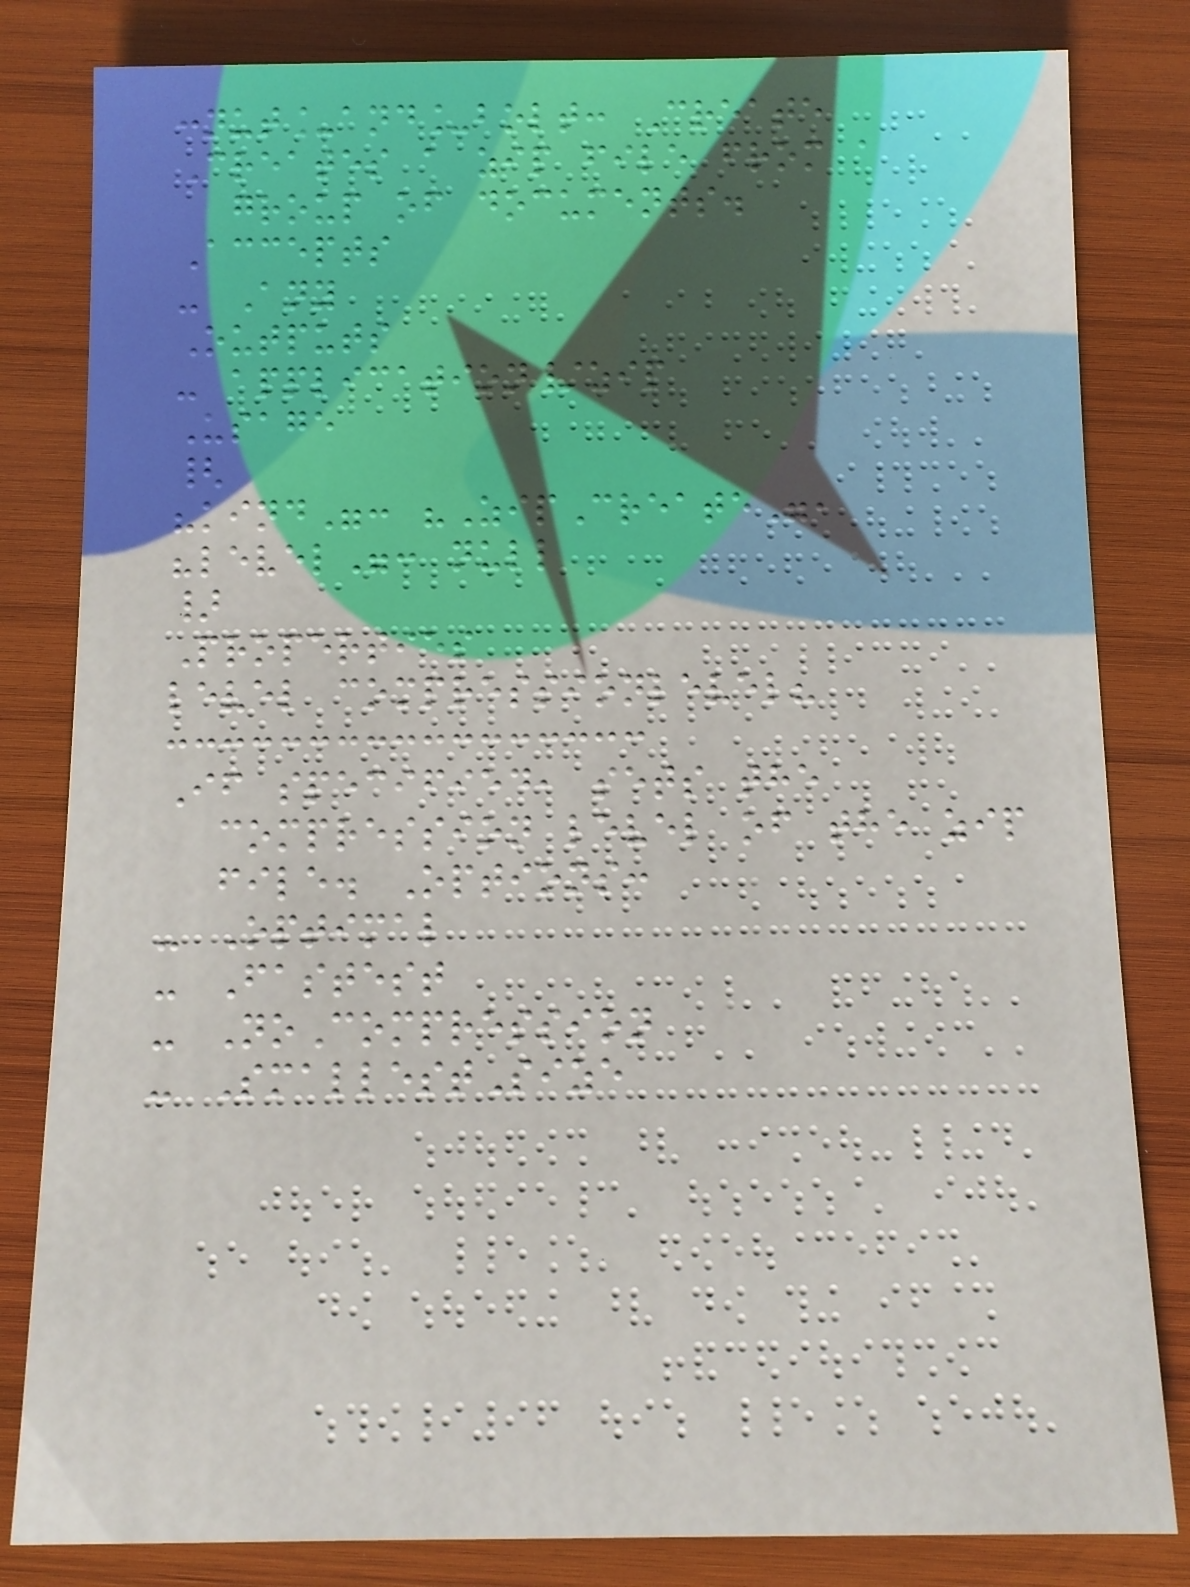:nut_and_bolt: Create
Creates a zip file from a
group of documents.
Accepts
- Any
Outputs
- application/zip
Usage
{
"kind": "ZipCreate",
"level": null
}
Properties
level compressionlevel?
If specified, sets the
compression level of the zip
file. Options:
- Optimal
- Fastest
- NoCompression
- SmallestSize
